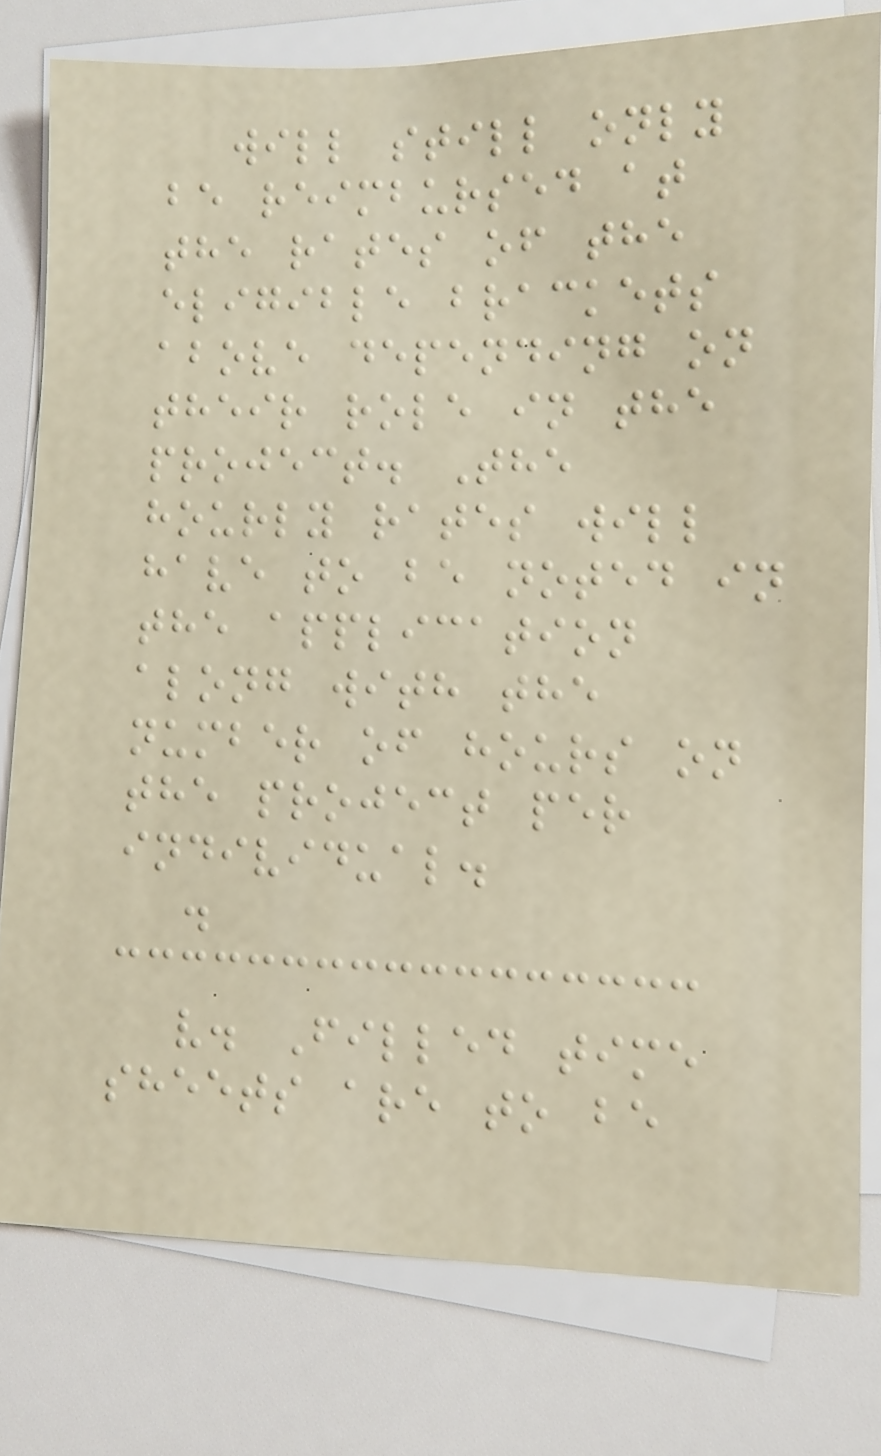will still only
be reimbursed at
the rates of the
eligible brackets
above depending on
their role in the
project. The
hourly rates will
have to be noted in
the application
along with the
number of hours on
the project per
individual.
.
v. Filled time
sheets are to be
